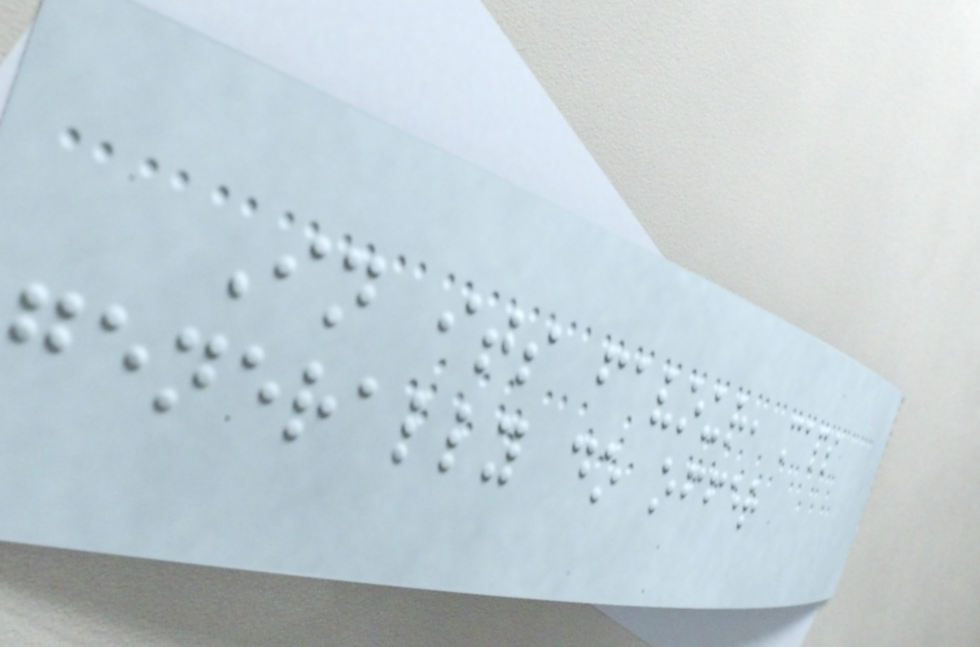In its favour, maps
generally do offer
